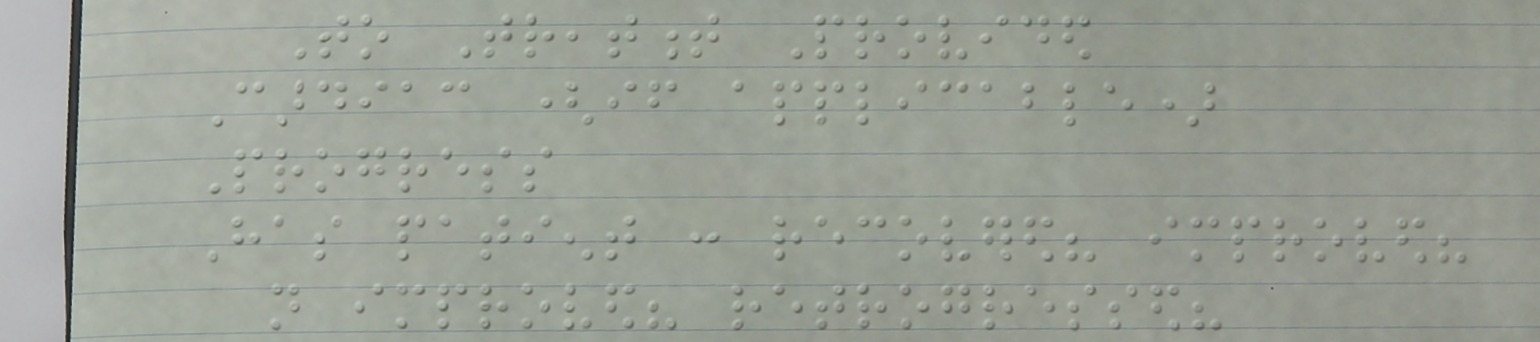To Treatment Provided
Cardiac (if applicable)
Progress
Has patient : recovered? improved?
not improved? retrogressed?
